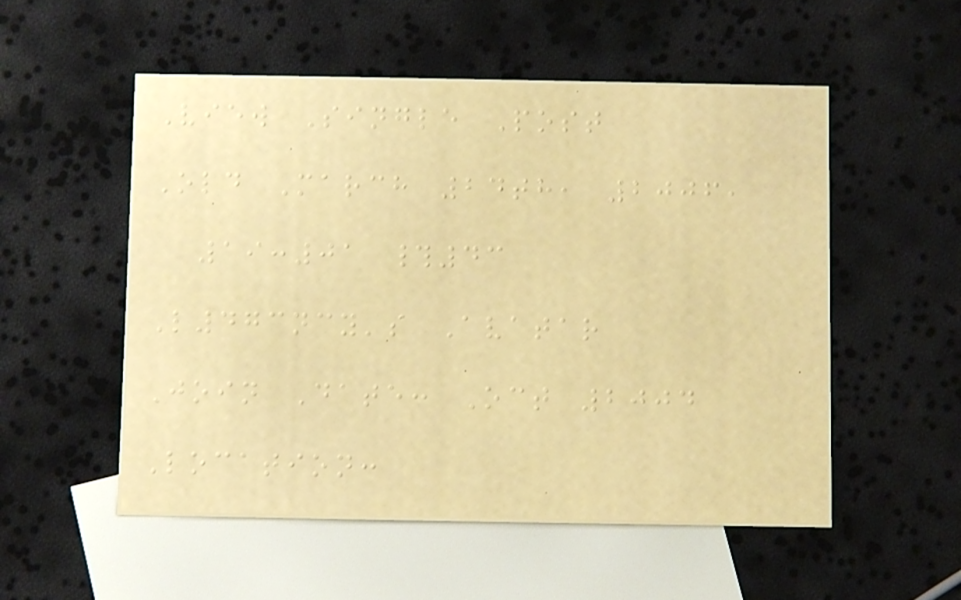View Single Post
Old March 24th, 2006,
19:01 #43
L473ncy's Avatar
Join Date: Oct 2004
Location:
